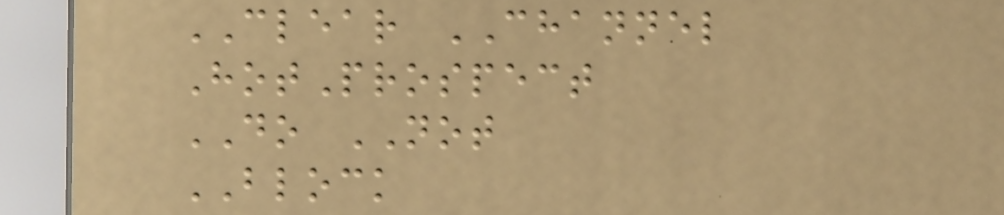CLEAR CHANNEL
HotProspect
DO NOT
BLOCK
